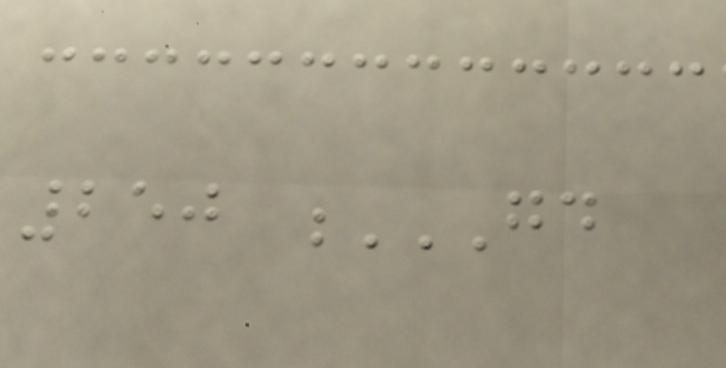250 GD
